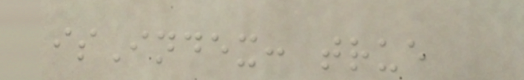isIndex: true
